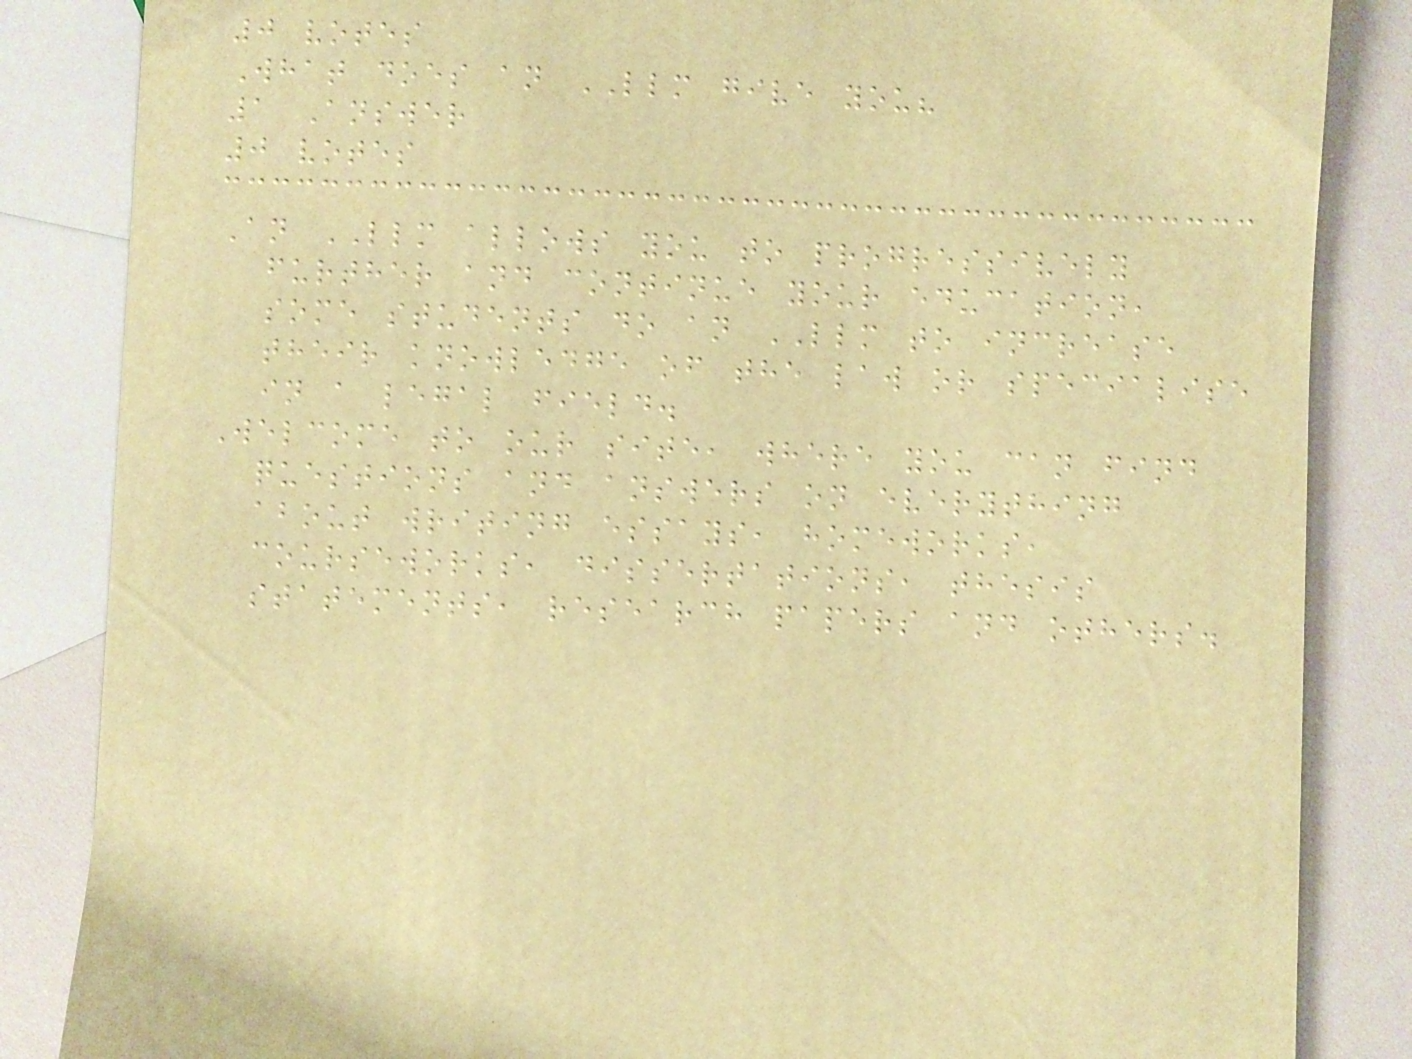0 votes
What does an LLM give you?
1 Answer
0 votes
An LLM allows you to progressively
further and continue your education,
some students do an LLM to increase
their knowledge of the law or specialise
in a legal field.
Welcome to our site, where you can find
questions and answers on everything
about writing essays, homeworks,
courseworks, dissertations, thesis
statements, research papers and others.
